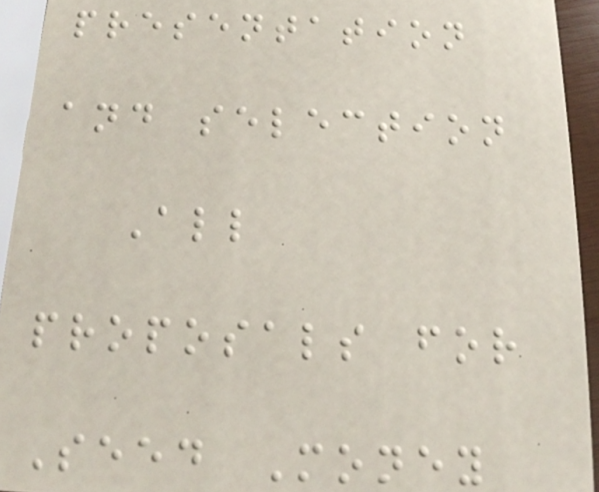presentation
and selection
All
proposals for
Seed Money
